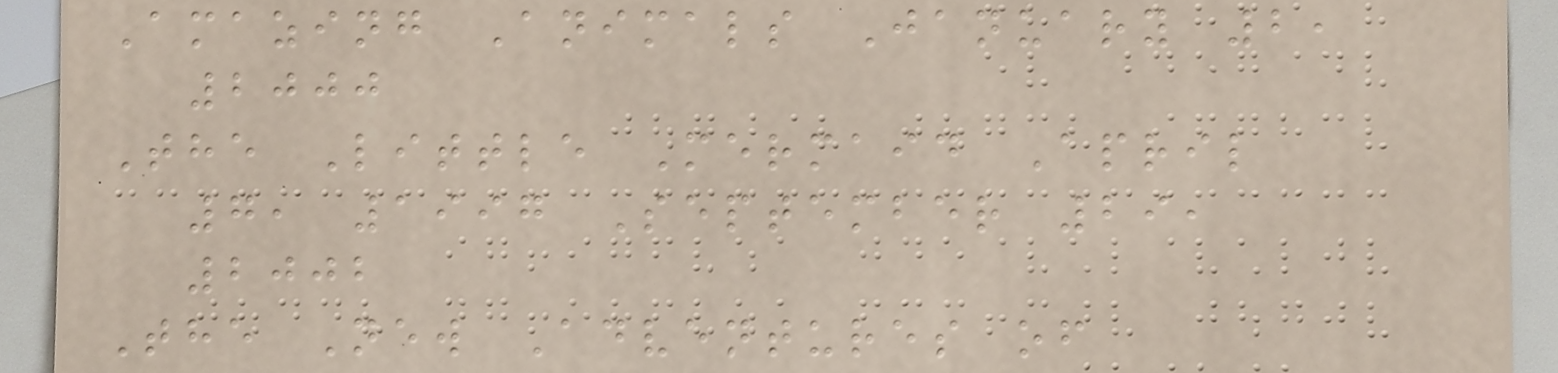Amazing Animals January 2,
2000
The Little Mermaid April
7, 1997 September 29,
2002
The New Adventures of
